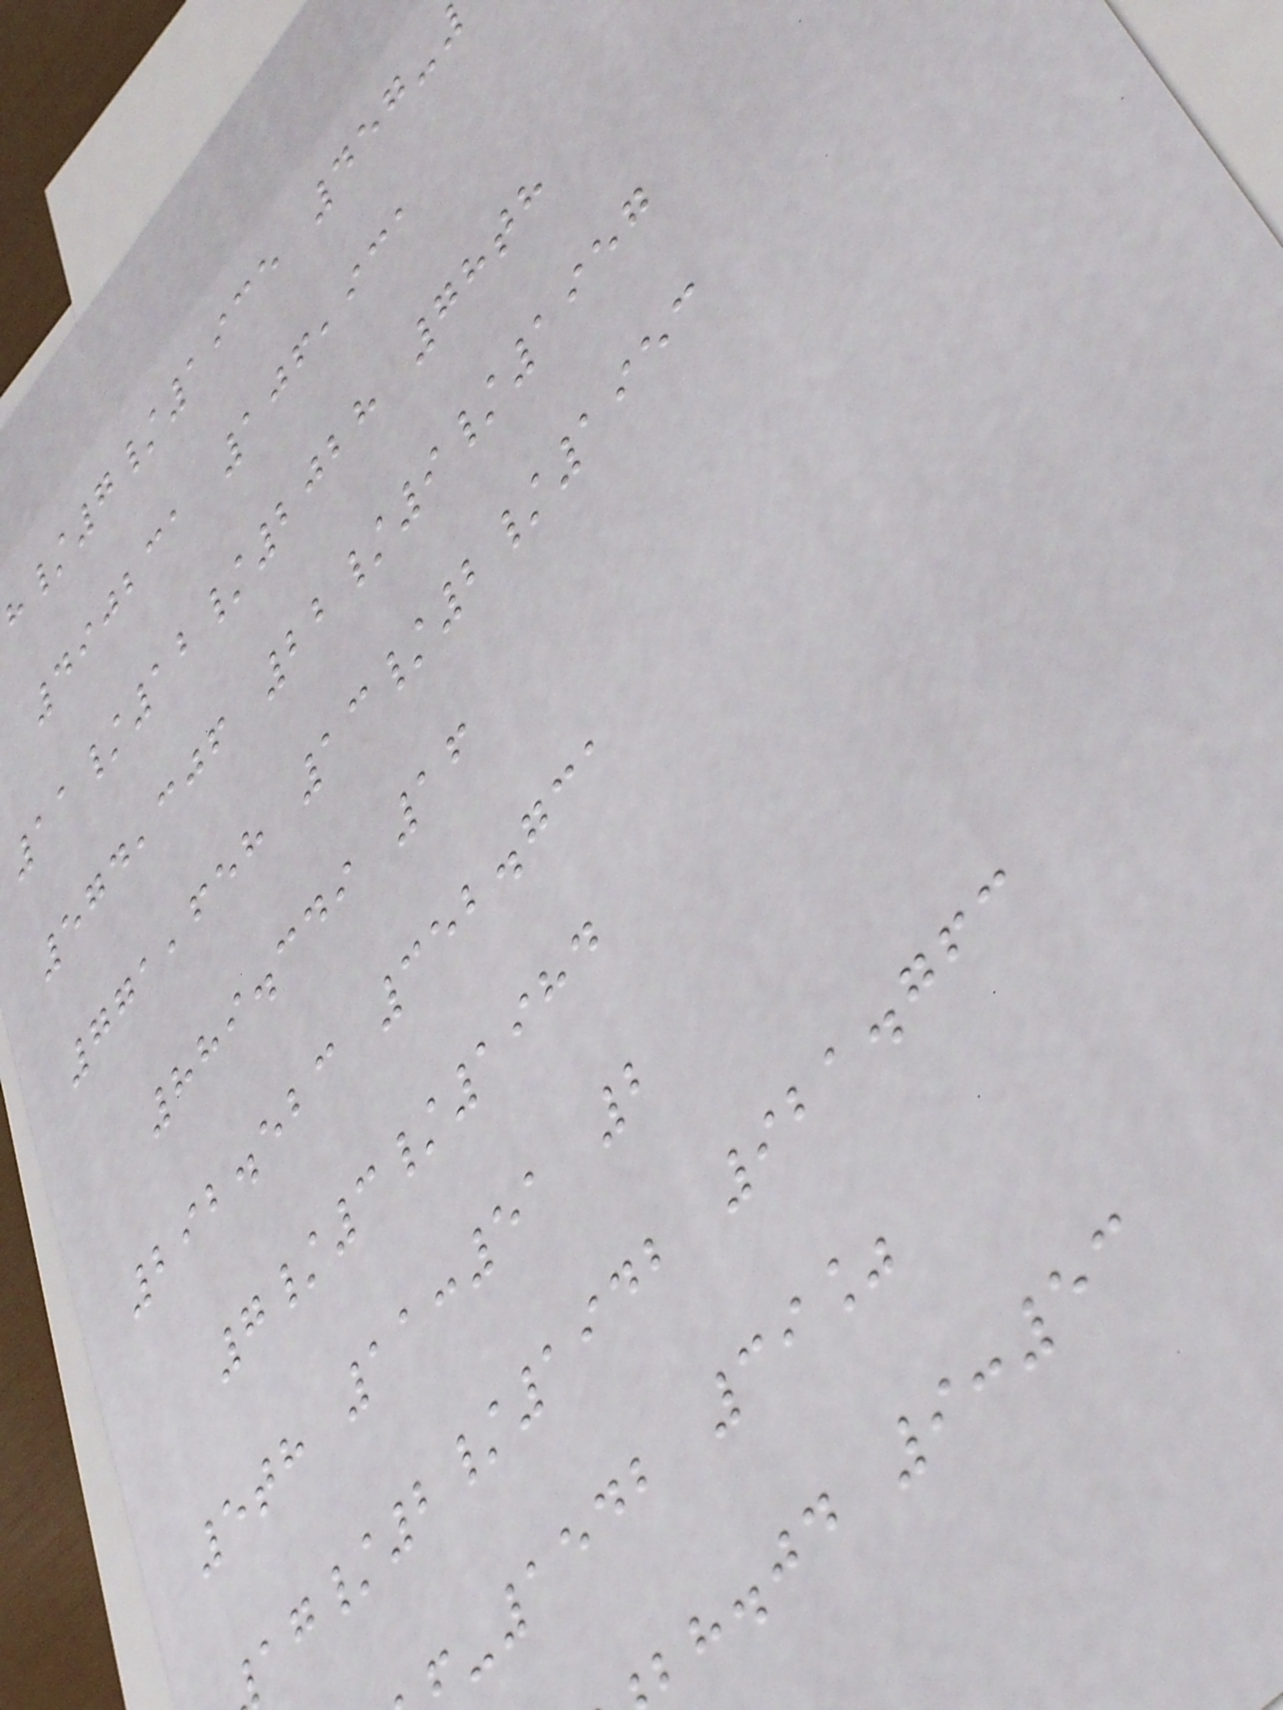/7/1935 457-
490231 106,931
11/12/2028 78th
574,306 22/9/1957
771,658 13/2/1953
889.349 16
292.523 352.731
7/3/1984
5th 11:51 2
/2/1942 921.763
-1542 39%
bh.jd 9:53
